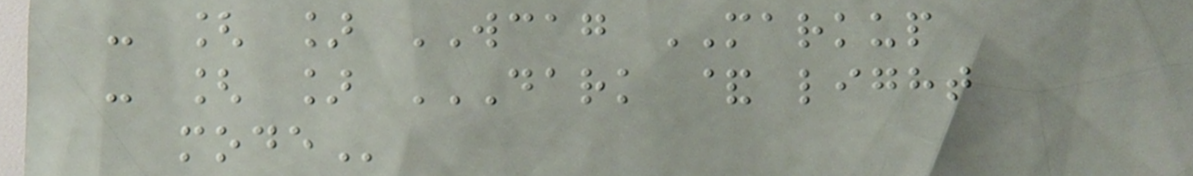- [ ] WCAG MARKUP
- [ ] DARK & LIGHT
MODE
